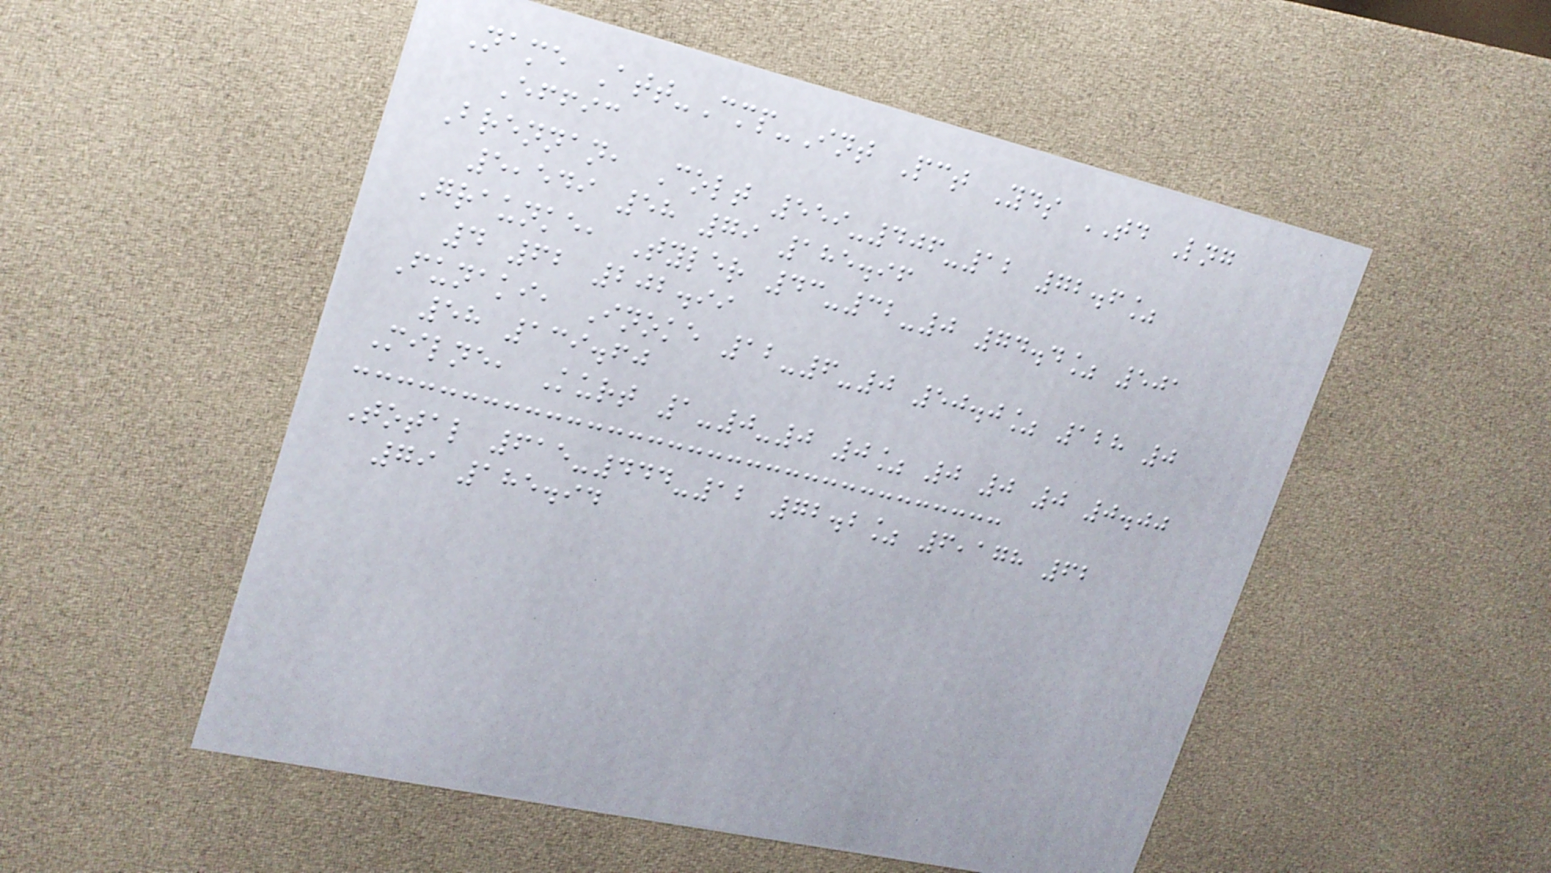Name Att-Cmp-Int Pct Yds TD Lng
Effic
Brennan, Colt 559-406-12 72.6%
5,549 58 79 185.96
Graunke, Tyler 43-32-0 74.4% 501
4 62 202.99
Funaki, Inoke 12-6-0 50.0% 128 0
58 139.60
Milne, Kurt 1-0-0 0% 0 0 0 0.00
Total 615-444-12 72.2% 6,178 62
79 185.94
